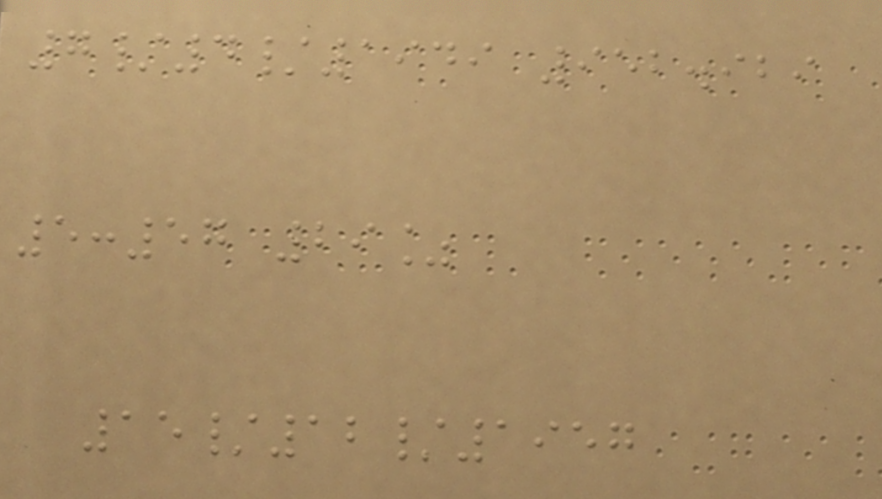7/4/1949 952.929
5:57 29%
15/12/1957
